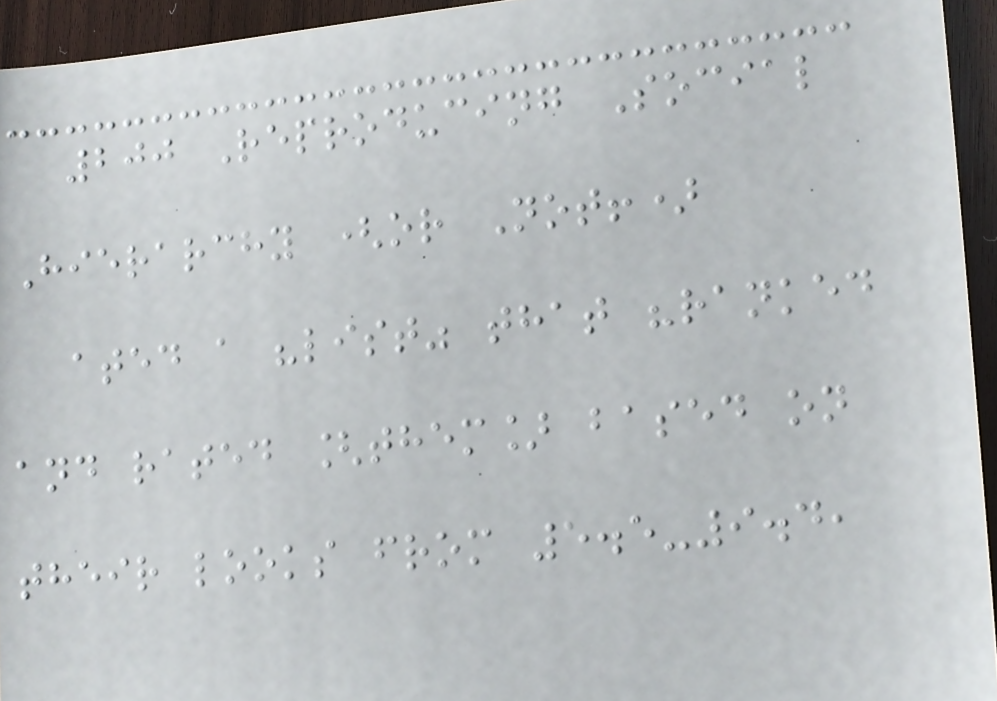200 Reproducing Social
Hierarchy (or Not!)
ated a "list" that "ranked
and rated [them] based on
their looks from 5.5-9.4,
